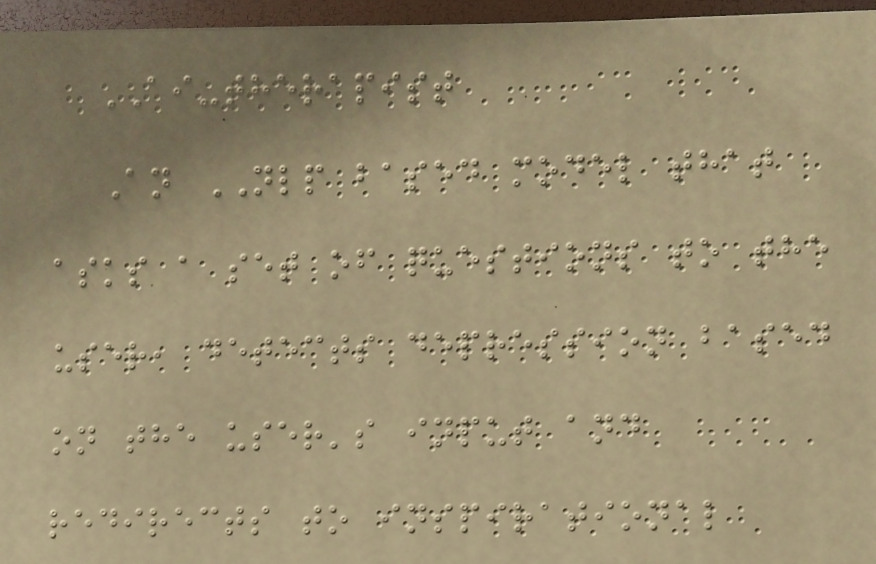AI-therapist
An NLP based model that
asks a set of questions to the
user, detects depression based
on the user's input and
redirects to inspirational
